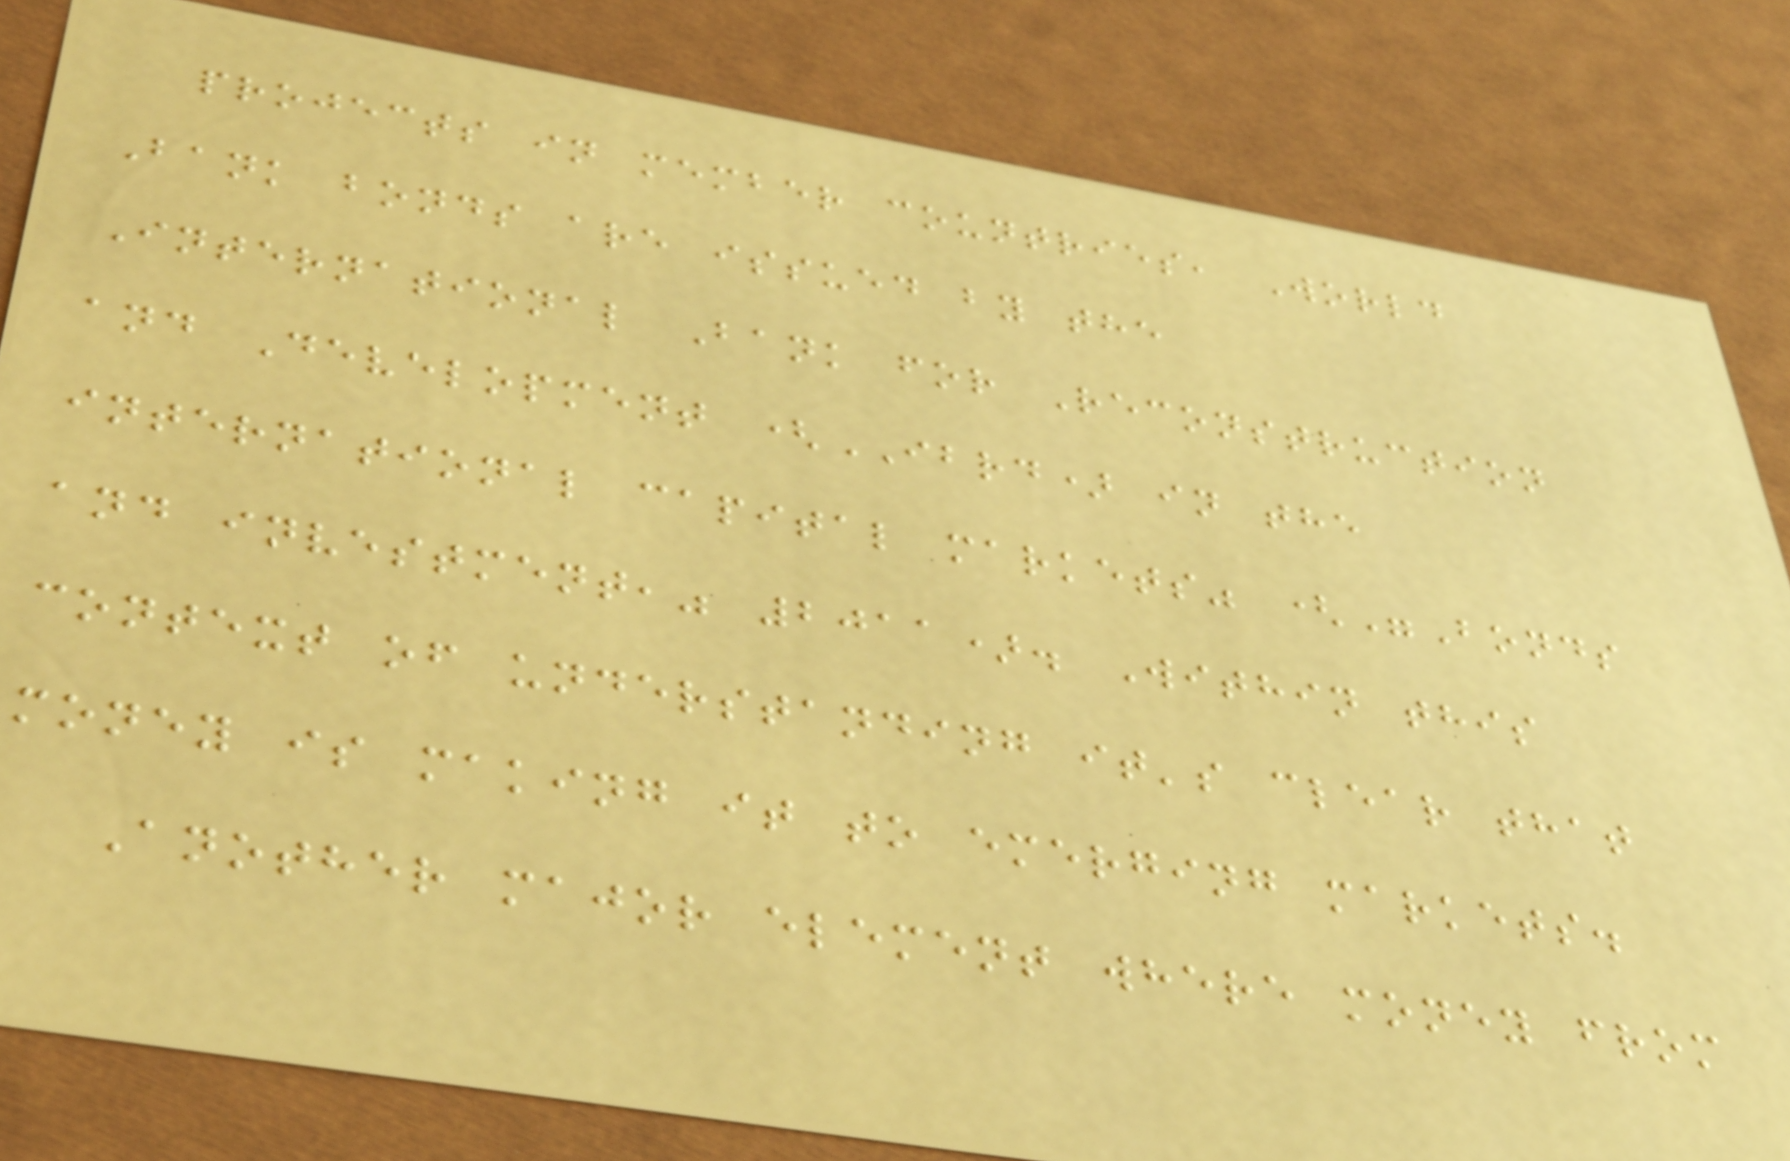projects in member countries, World
Bank bonds are issued by the
International Bank for Reconstruction
and Development (IBRD) in the
international capital markets" ("Bonds
and investment," 2011). Within this
context of understanding it's clear that
money is making it to emerging markets.
Another major element where money from
